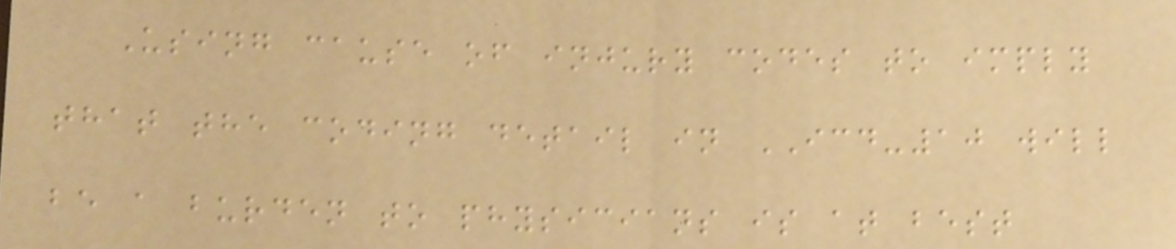Using cause of injury codes to imply
that the coding detail in ICD-10 will
be a burden to physicians is at best
